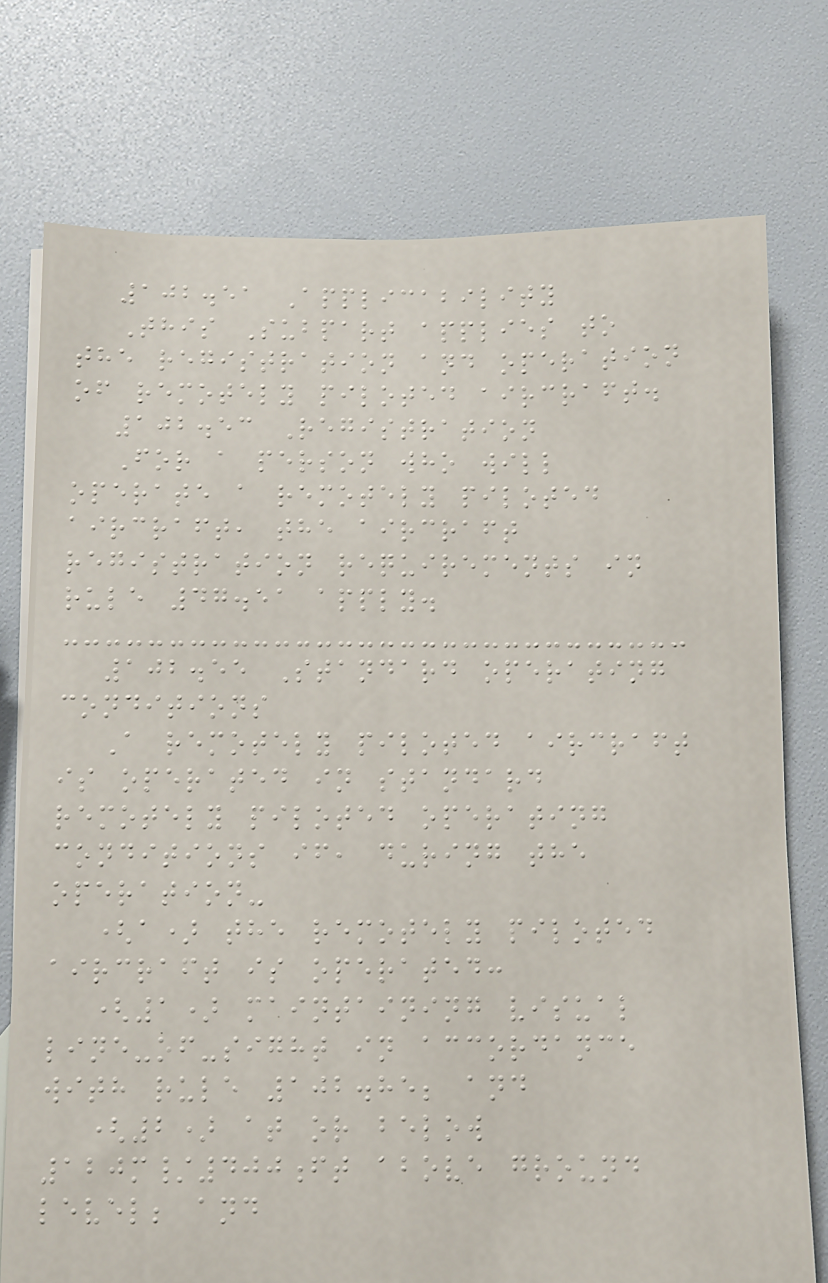102.51 Applicability
This Subpart applies to
the registration and operation
of remotely piloted aircraft.
102.53 Registration
For a person who will
operate a remotely piloted
aircraft, the aircraft
registration requirements in
rule 47.51 apply.
102.55 Standard operating
conditions
A remotely piloted aircraft
is operated in standard
remotely piloted operating
conditions if, during the
operation-
(a) the remotely piloted
aircraft is operated:
(1) maintaining visual
line-of-sight in accordance
with rule 102.85; and
(2) at or below
120m/400ft above ground
level; and
